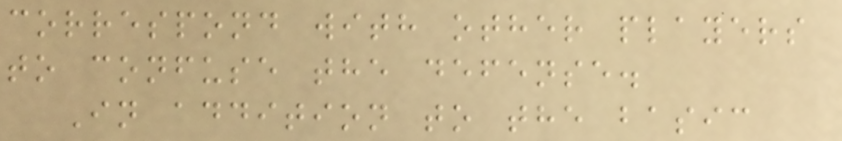correspond with other players
to confuse the defense.
In addition to the basic
